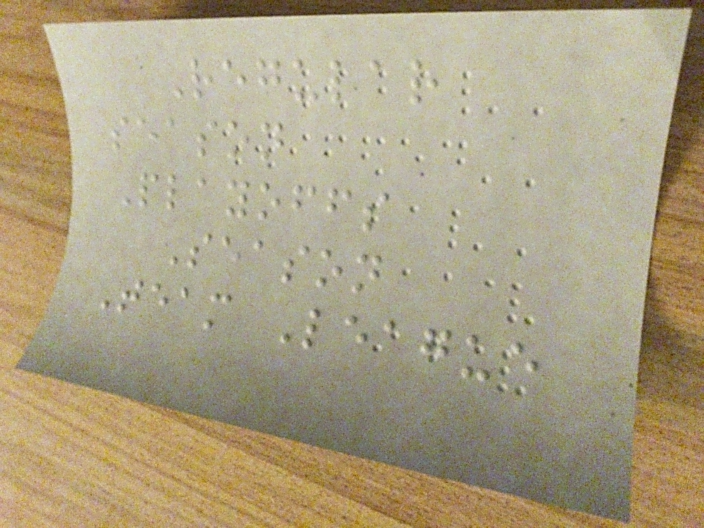Regular
season
Playoffs
Season
Team League
